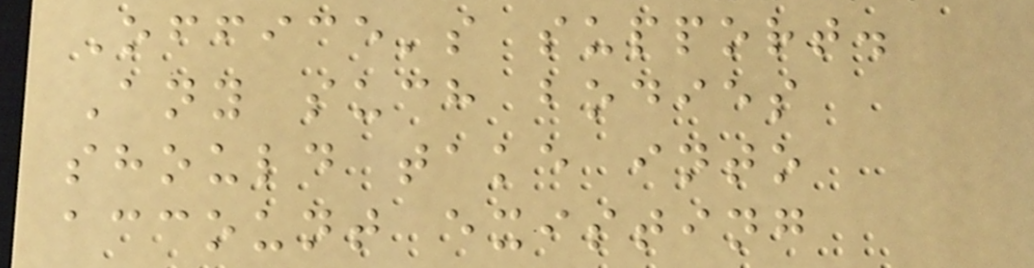Office's support.
Any such bodies
should take into
account existing
